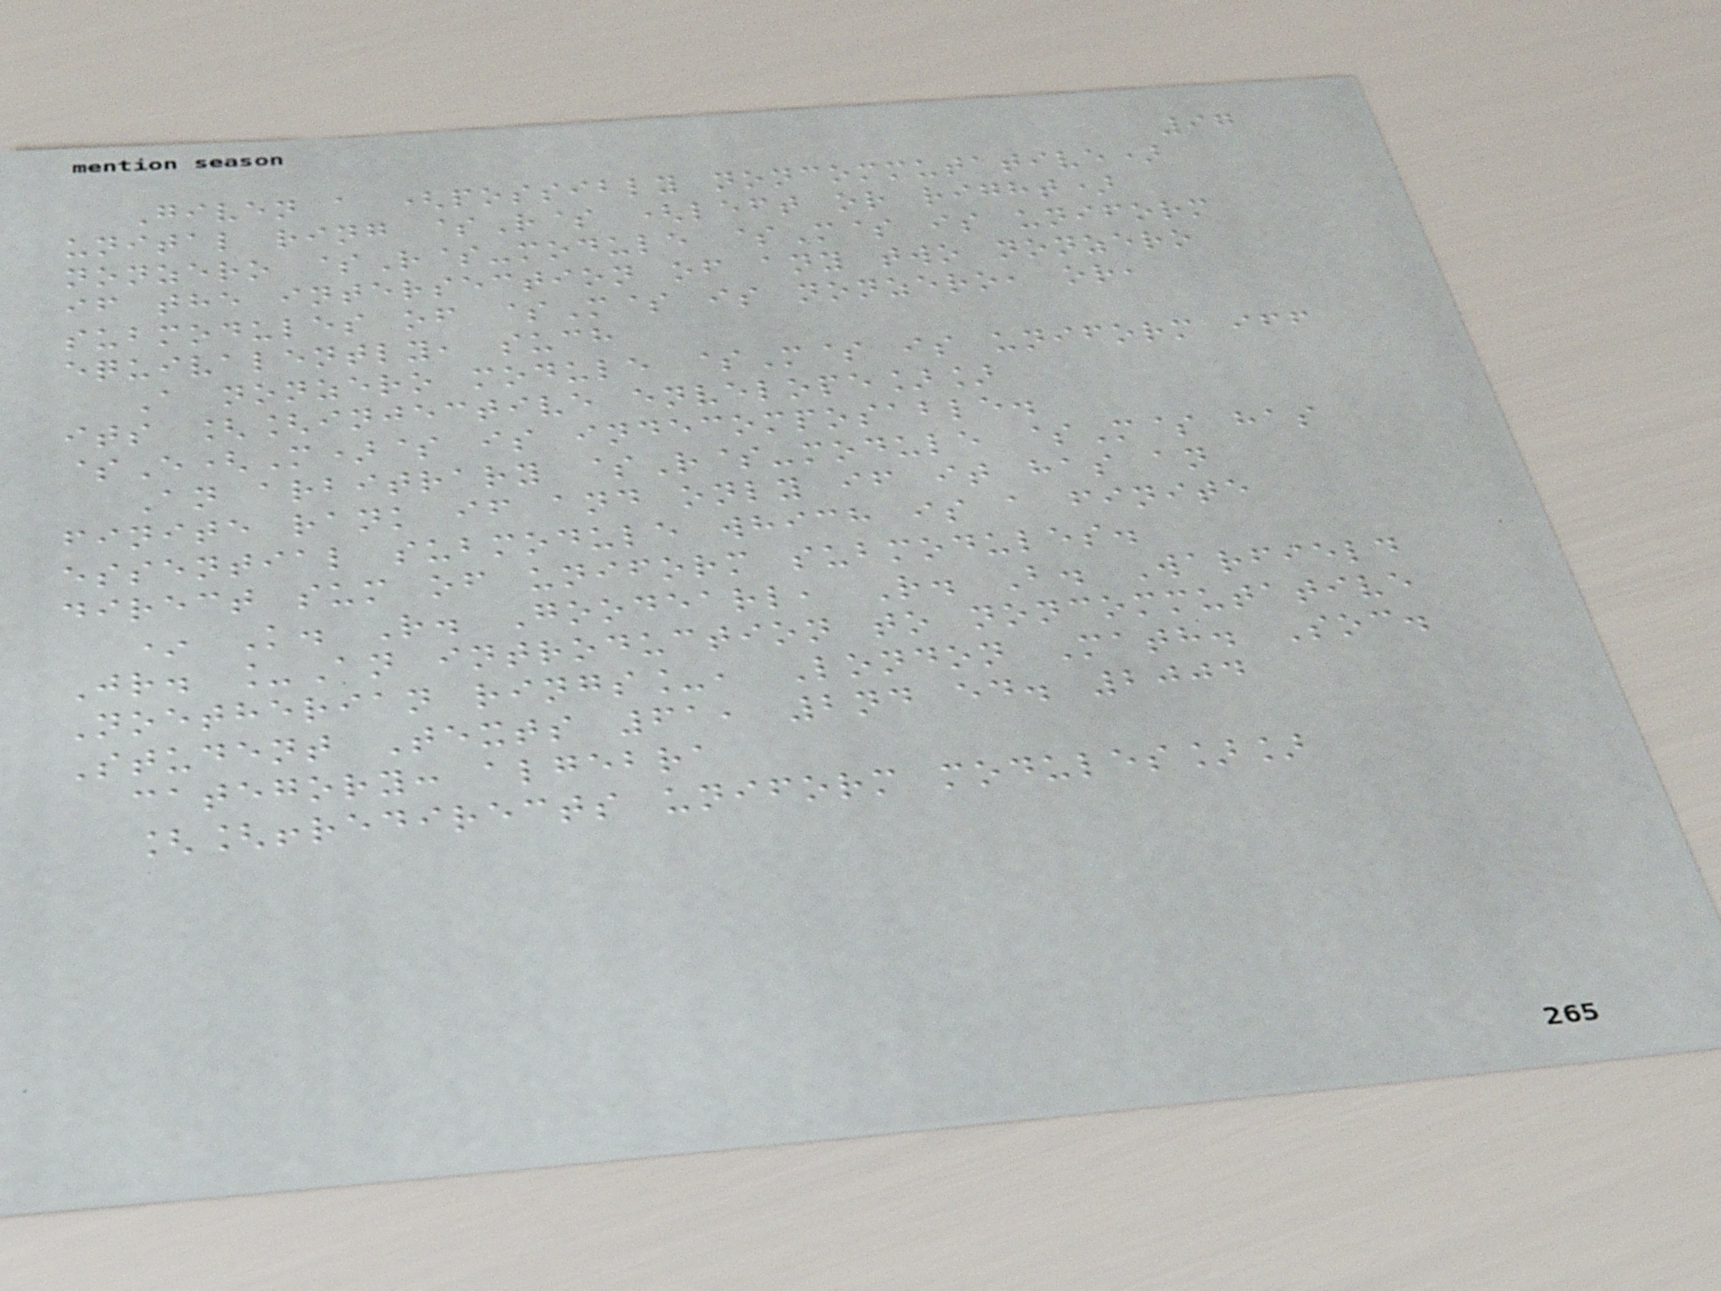97
Given a (possibly noncommutative)
unital ring $R$ (left or right)
nonzero $R$-module $M$ is uniform
if the intersection of any two nonzero
submodules of $M$ is nonzero, or,
equivalently, such
A nonzero module $M$ is uniform iff
its [[injective envelope]]
$E(M)$ is indecomposable.
An arbitrary $R$-module $M$ has
finite rank if and only if it has an
essential submodule which is a finite
direct sum of uniform submodules.
* K. R. Goodearl, R. B. Warfield
Jr. _An introduction to noncommutative
Noetherian rings_, London Math. Soc.
Student Texts 61, 2nd ed. 2004
category: algebra
[[!redirects uniform modules]]
